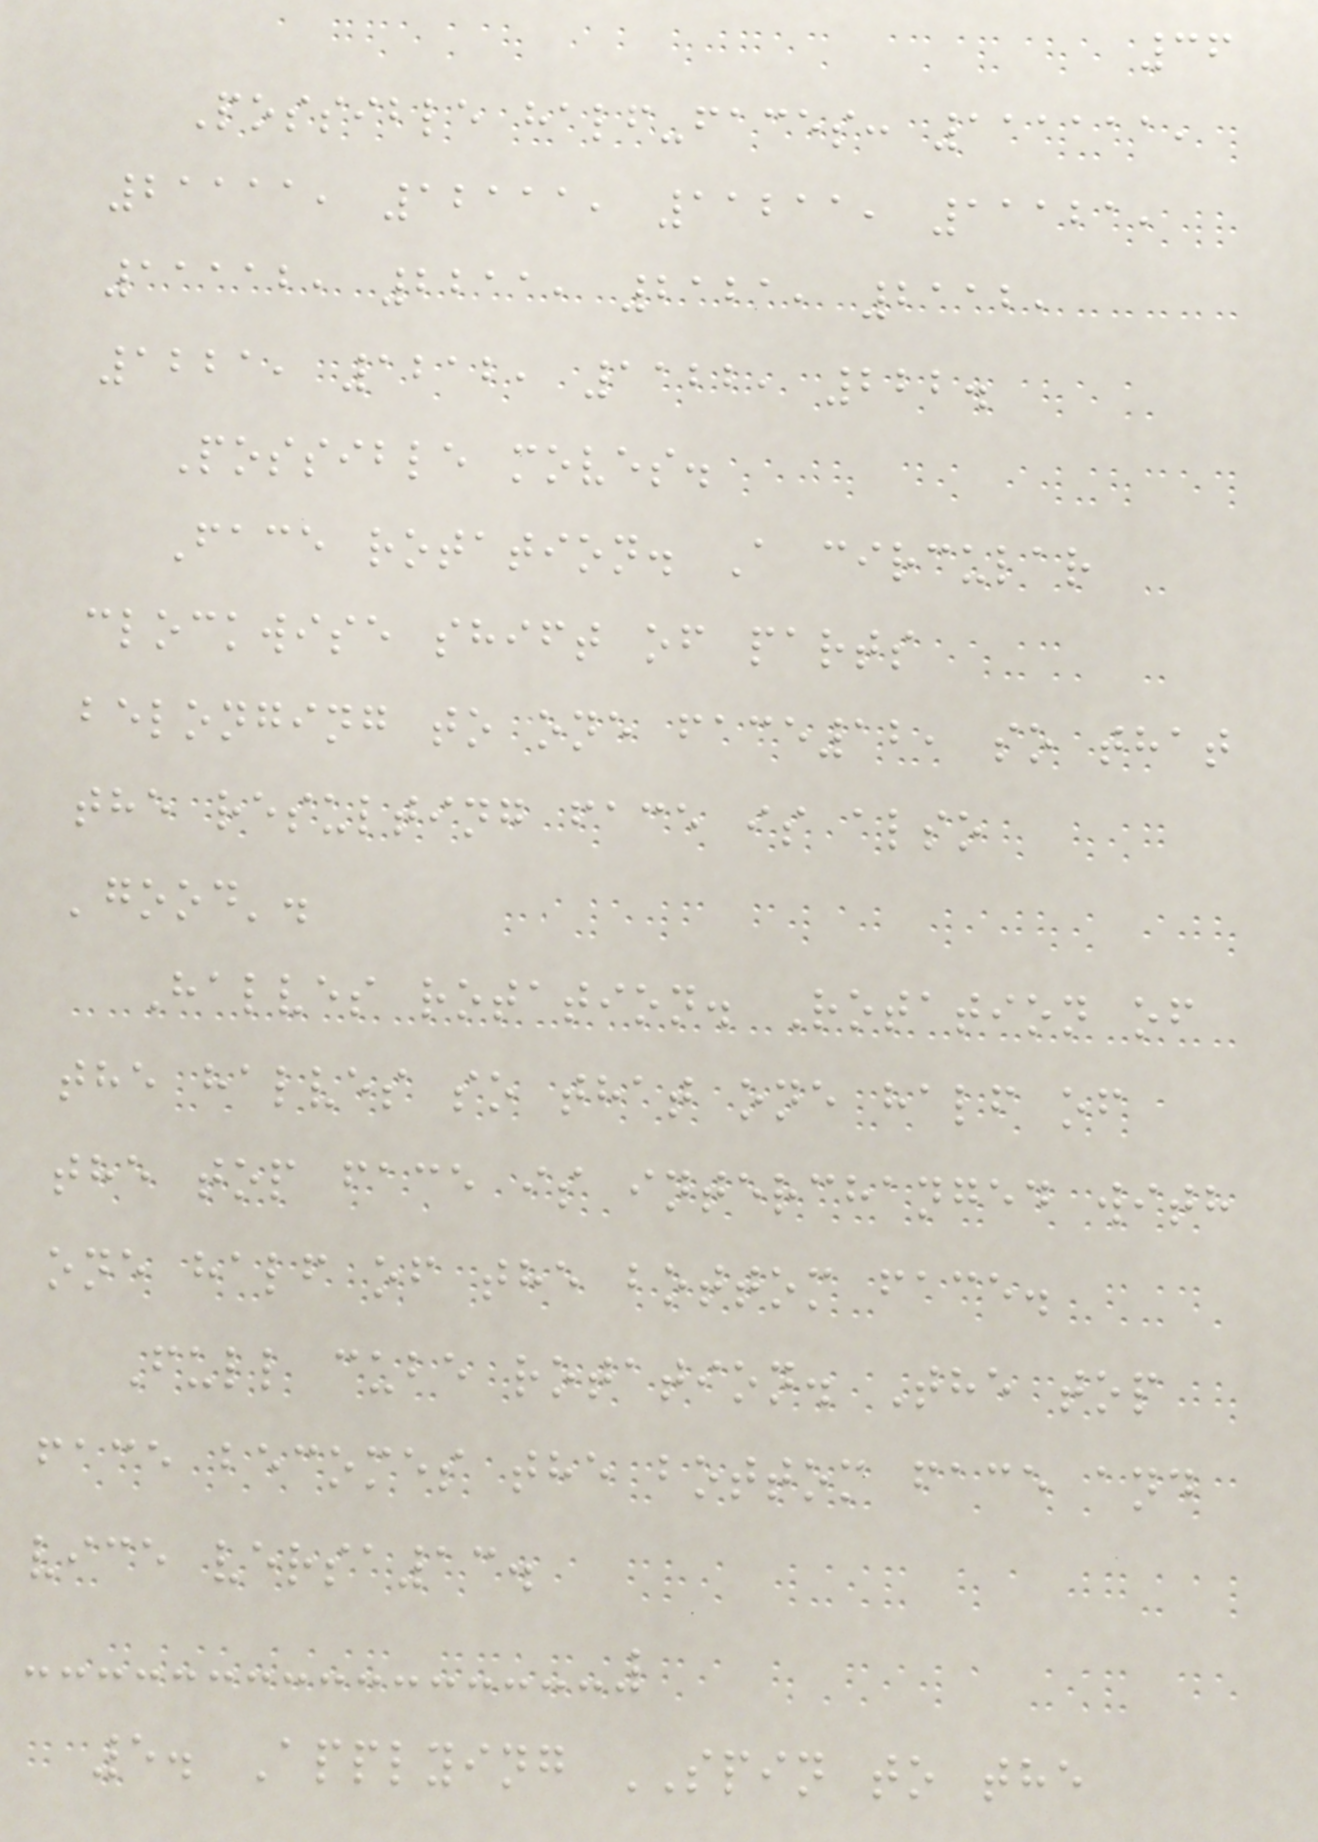36
Possible half-faces: 111111,
21111, 12111, 11211, 11121,
11112, 2211, 2121, 2112,
1221, 1212, 1122, 222.
Possible moves.
Face rotation. A circular
clockwise shift of parts
belonging to one face12, so that
the resulting face is also
'good'.
Halves rotation. Rotation of
the halves so that one half of
the top face is interchanged with
one half of the bottom face.
Full cube rotation. The top
face becomes the bottom face and
vice versa13.
5. Applying SPIN to the
